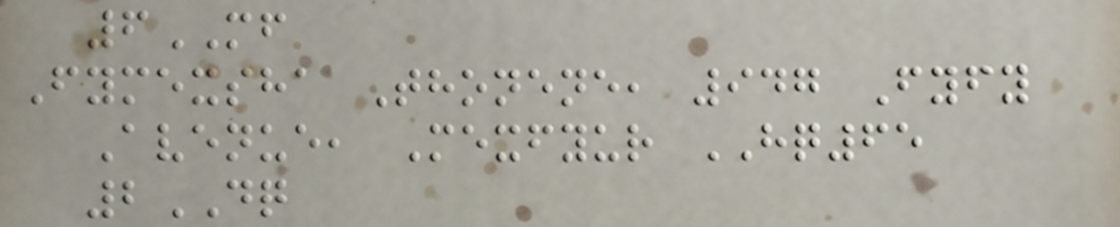6MF
Fymexsha Thonene, 947 Fyfy
Avenue, Mexfyur HQ65
2DQ
